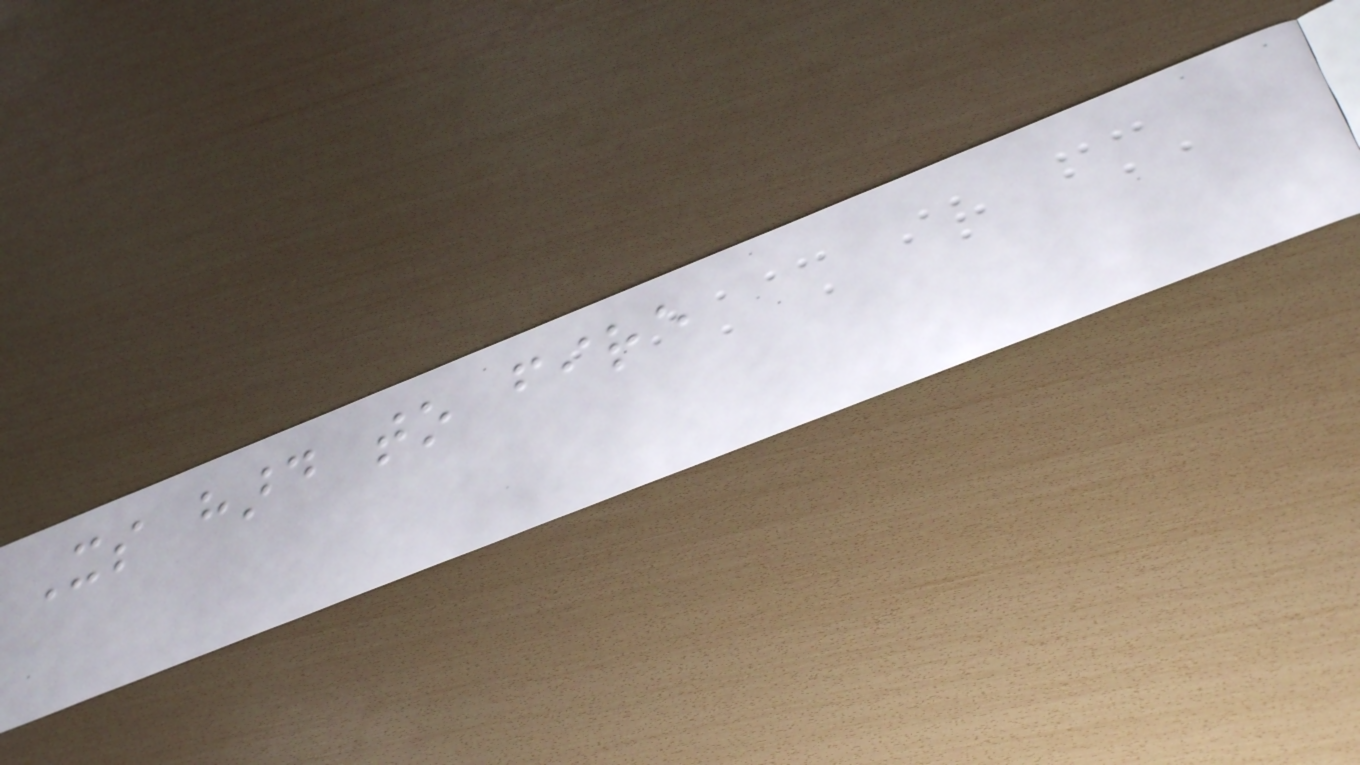Its hard to fire
